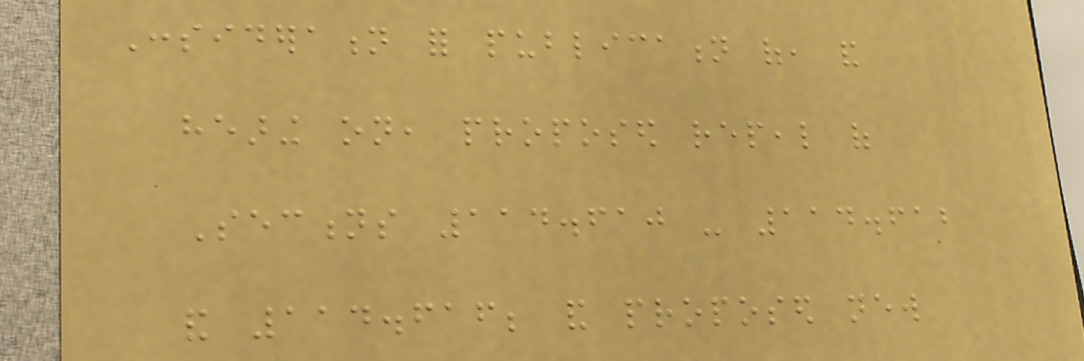Consideration for publication of, and
hearing on, proposed repeal of
Sections 114.610 - 114.612
and 114.616; and proposed new
